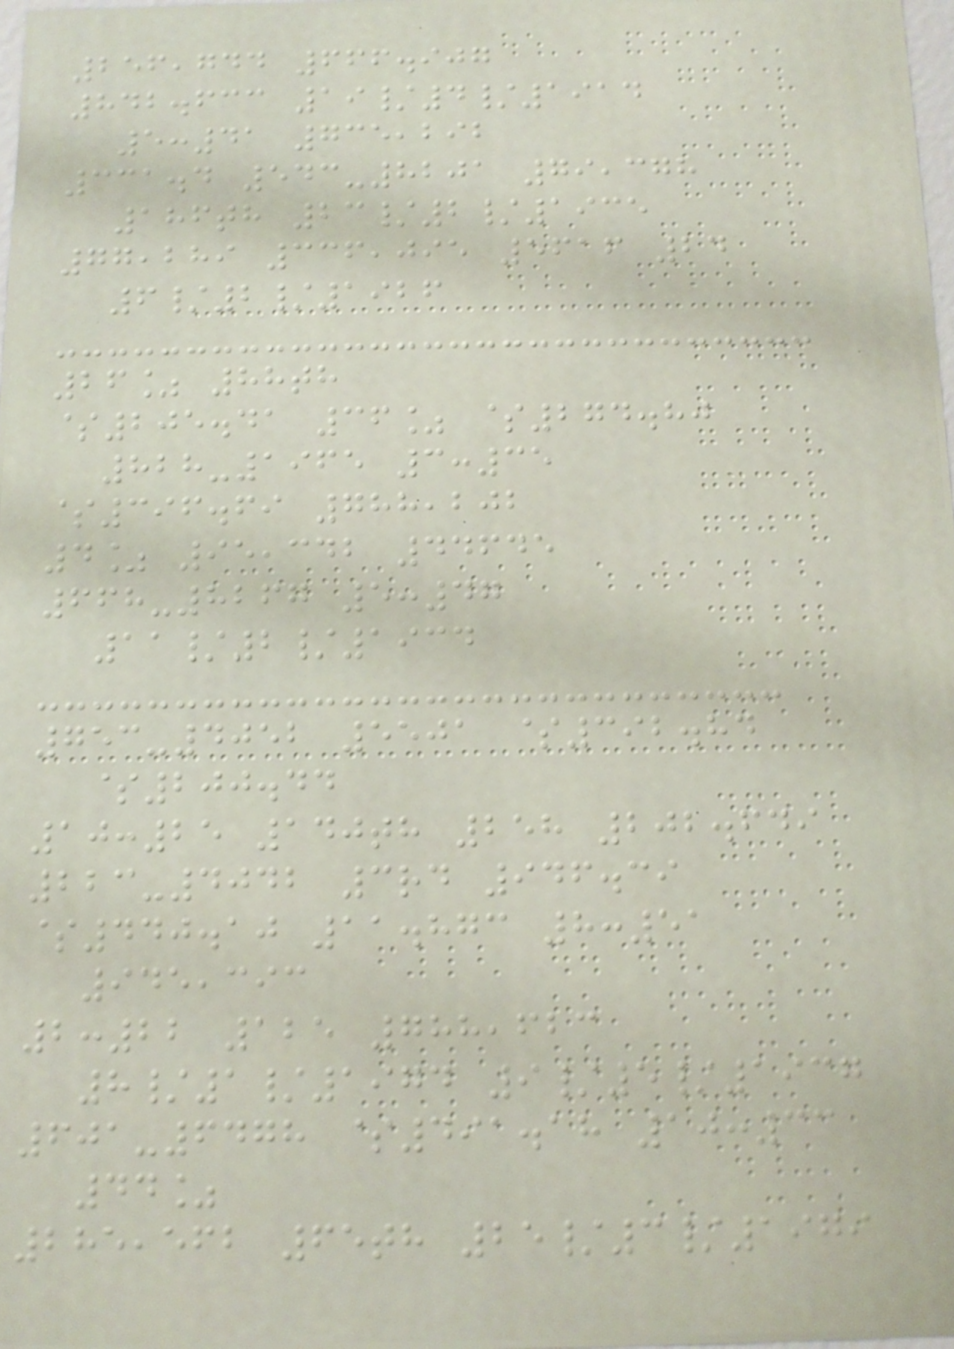256,744 666.907
842.633 19/4/1914
5:41 735,292
331.4 543-8201 79,378
186th 23/2/1935
77,289 336,095 5616 24
6/2/1926
26% 88th
$205.41 36% $274.80
828-1965 3:35
$396.69 788,202
4% 95,342 44645
668-8267 5:47
11/2/1934
753-4052 5501 $392.84
$200.44
10:25 140th 258 202.649
223-4042 3rd 946.39
$440.10 11.873 8:51
945,393
2:22 125 788,623
8/1/1974 9/5/1937
601-6478 $491.18 10:33
44%
285,562 65th 25/3/1979
